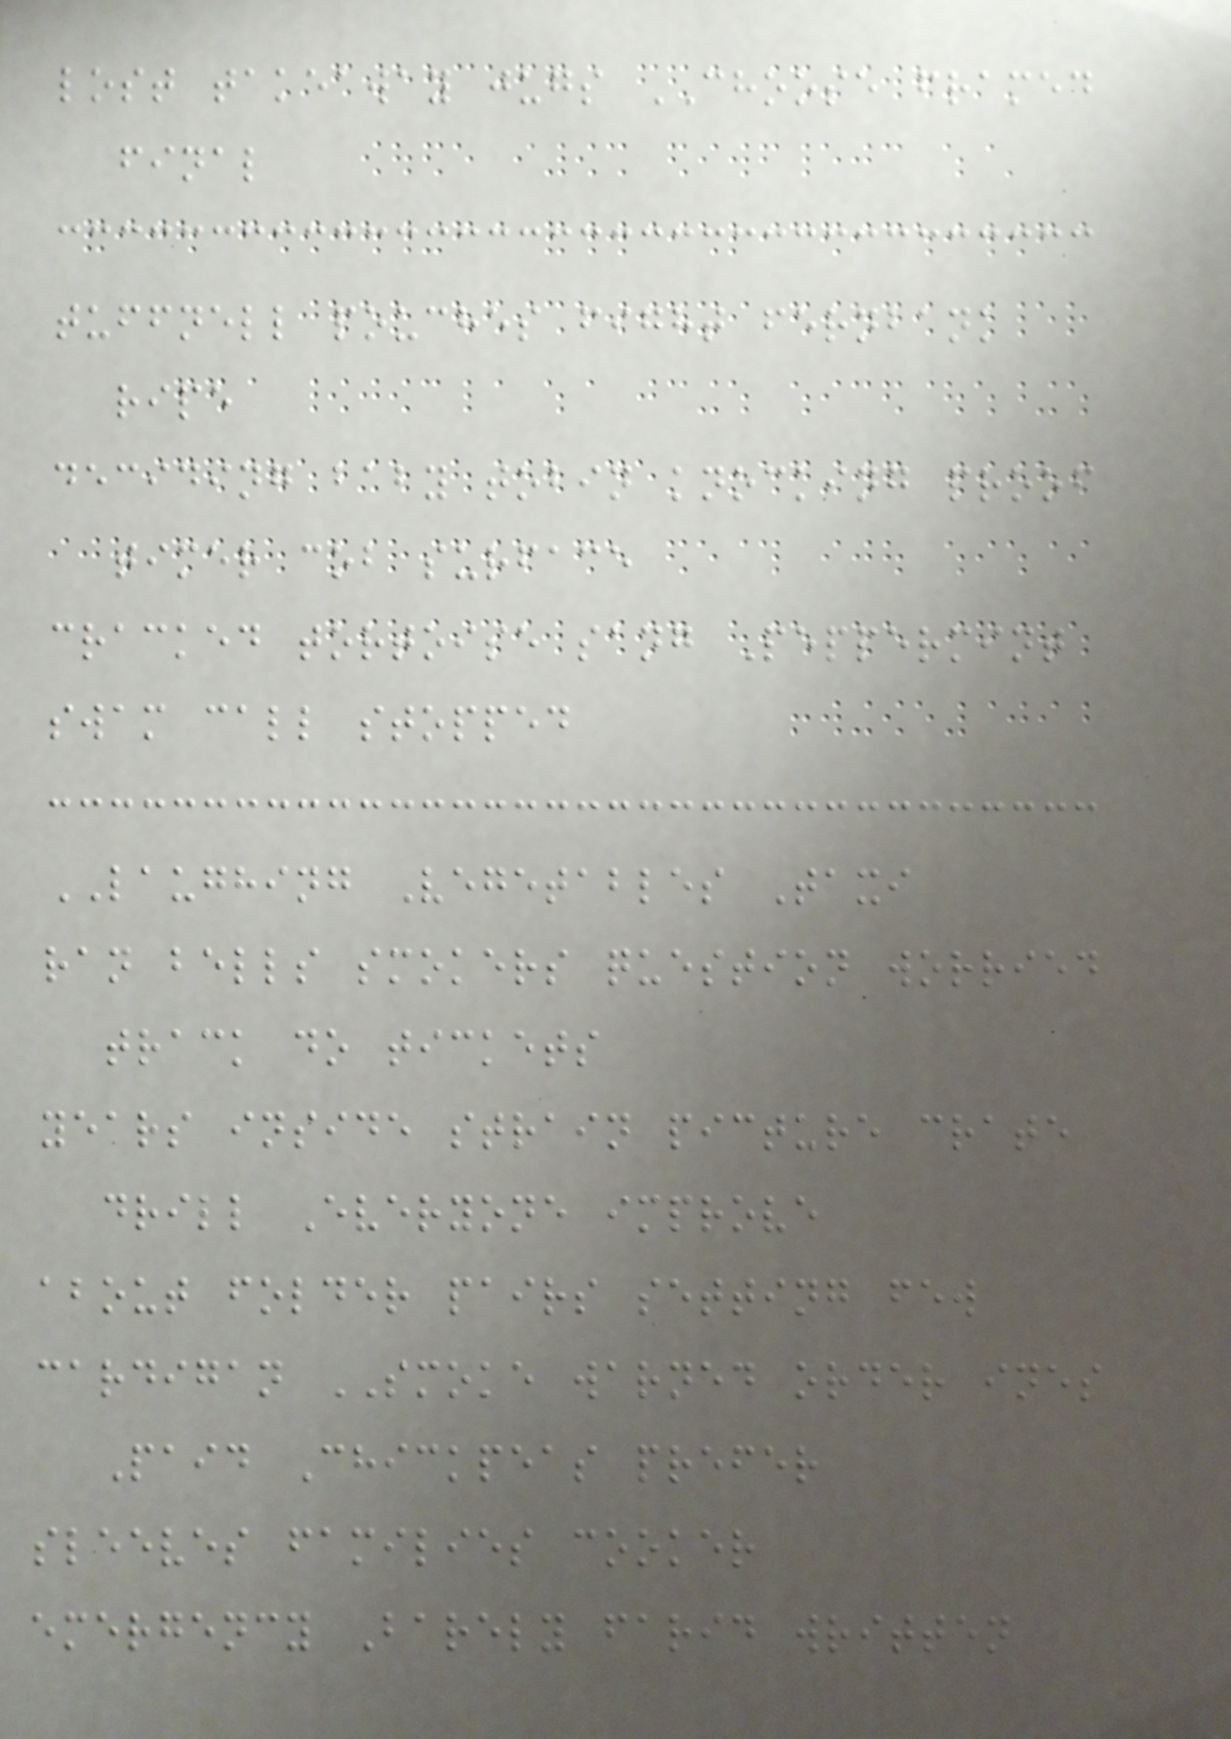lost takeaway jugs CHOOSE framed
final
tuffnell pouches fight fernbank
ripe
deciding baby tobin knocking proof
timer cob surface
cracked tortoise sang Peppermint
swam call stopped
LAUGHING Vegetables Taxi
ran bells smokers question worried
track do tickets
years inside strain picture crate
drill Everyone improve
about folder pairs setting few
cardigan SMOKE warned order ines
Paid Chickpeas prefer
sleeves families cooker
emergency Barely farid written
